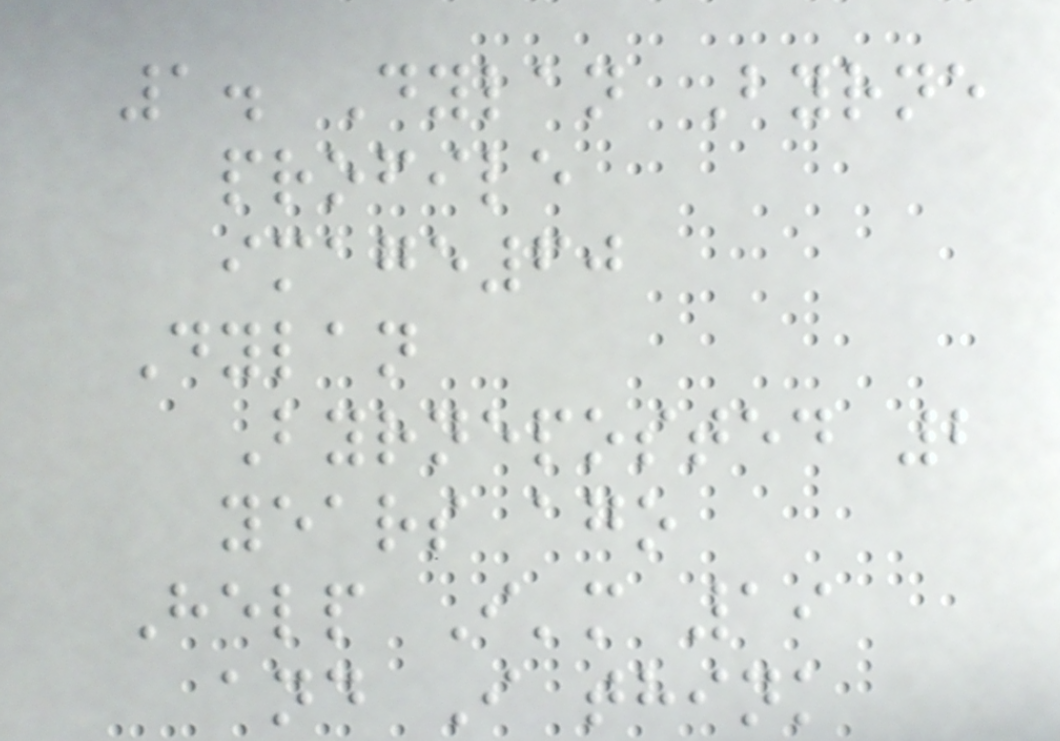1. Dylan Byrne
profile
image60
Dylan
Byrneposted 2
years ago
Help I'm 19
and I think
